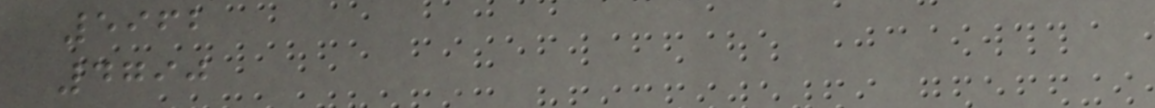5962
4790
